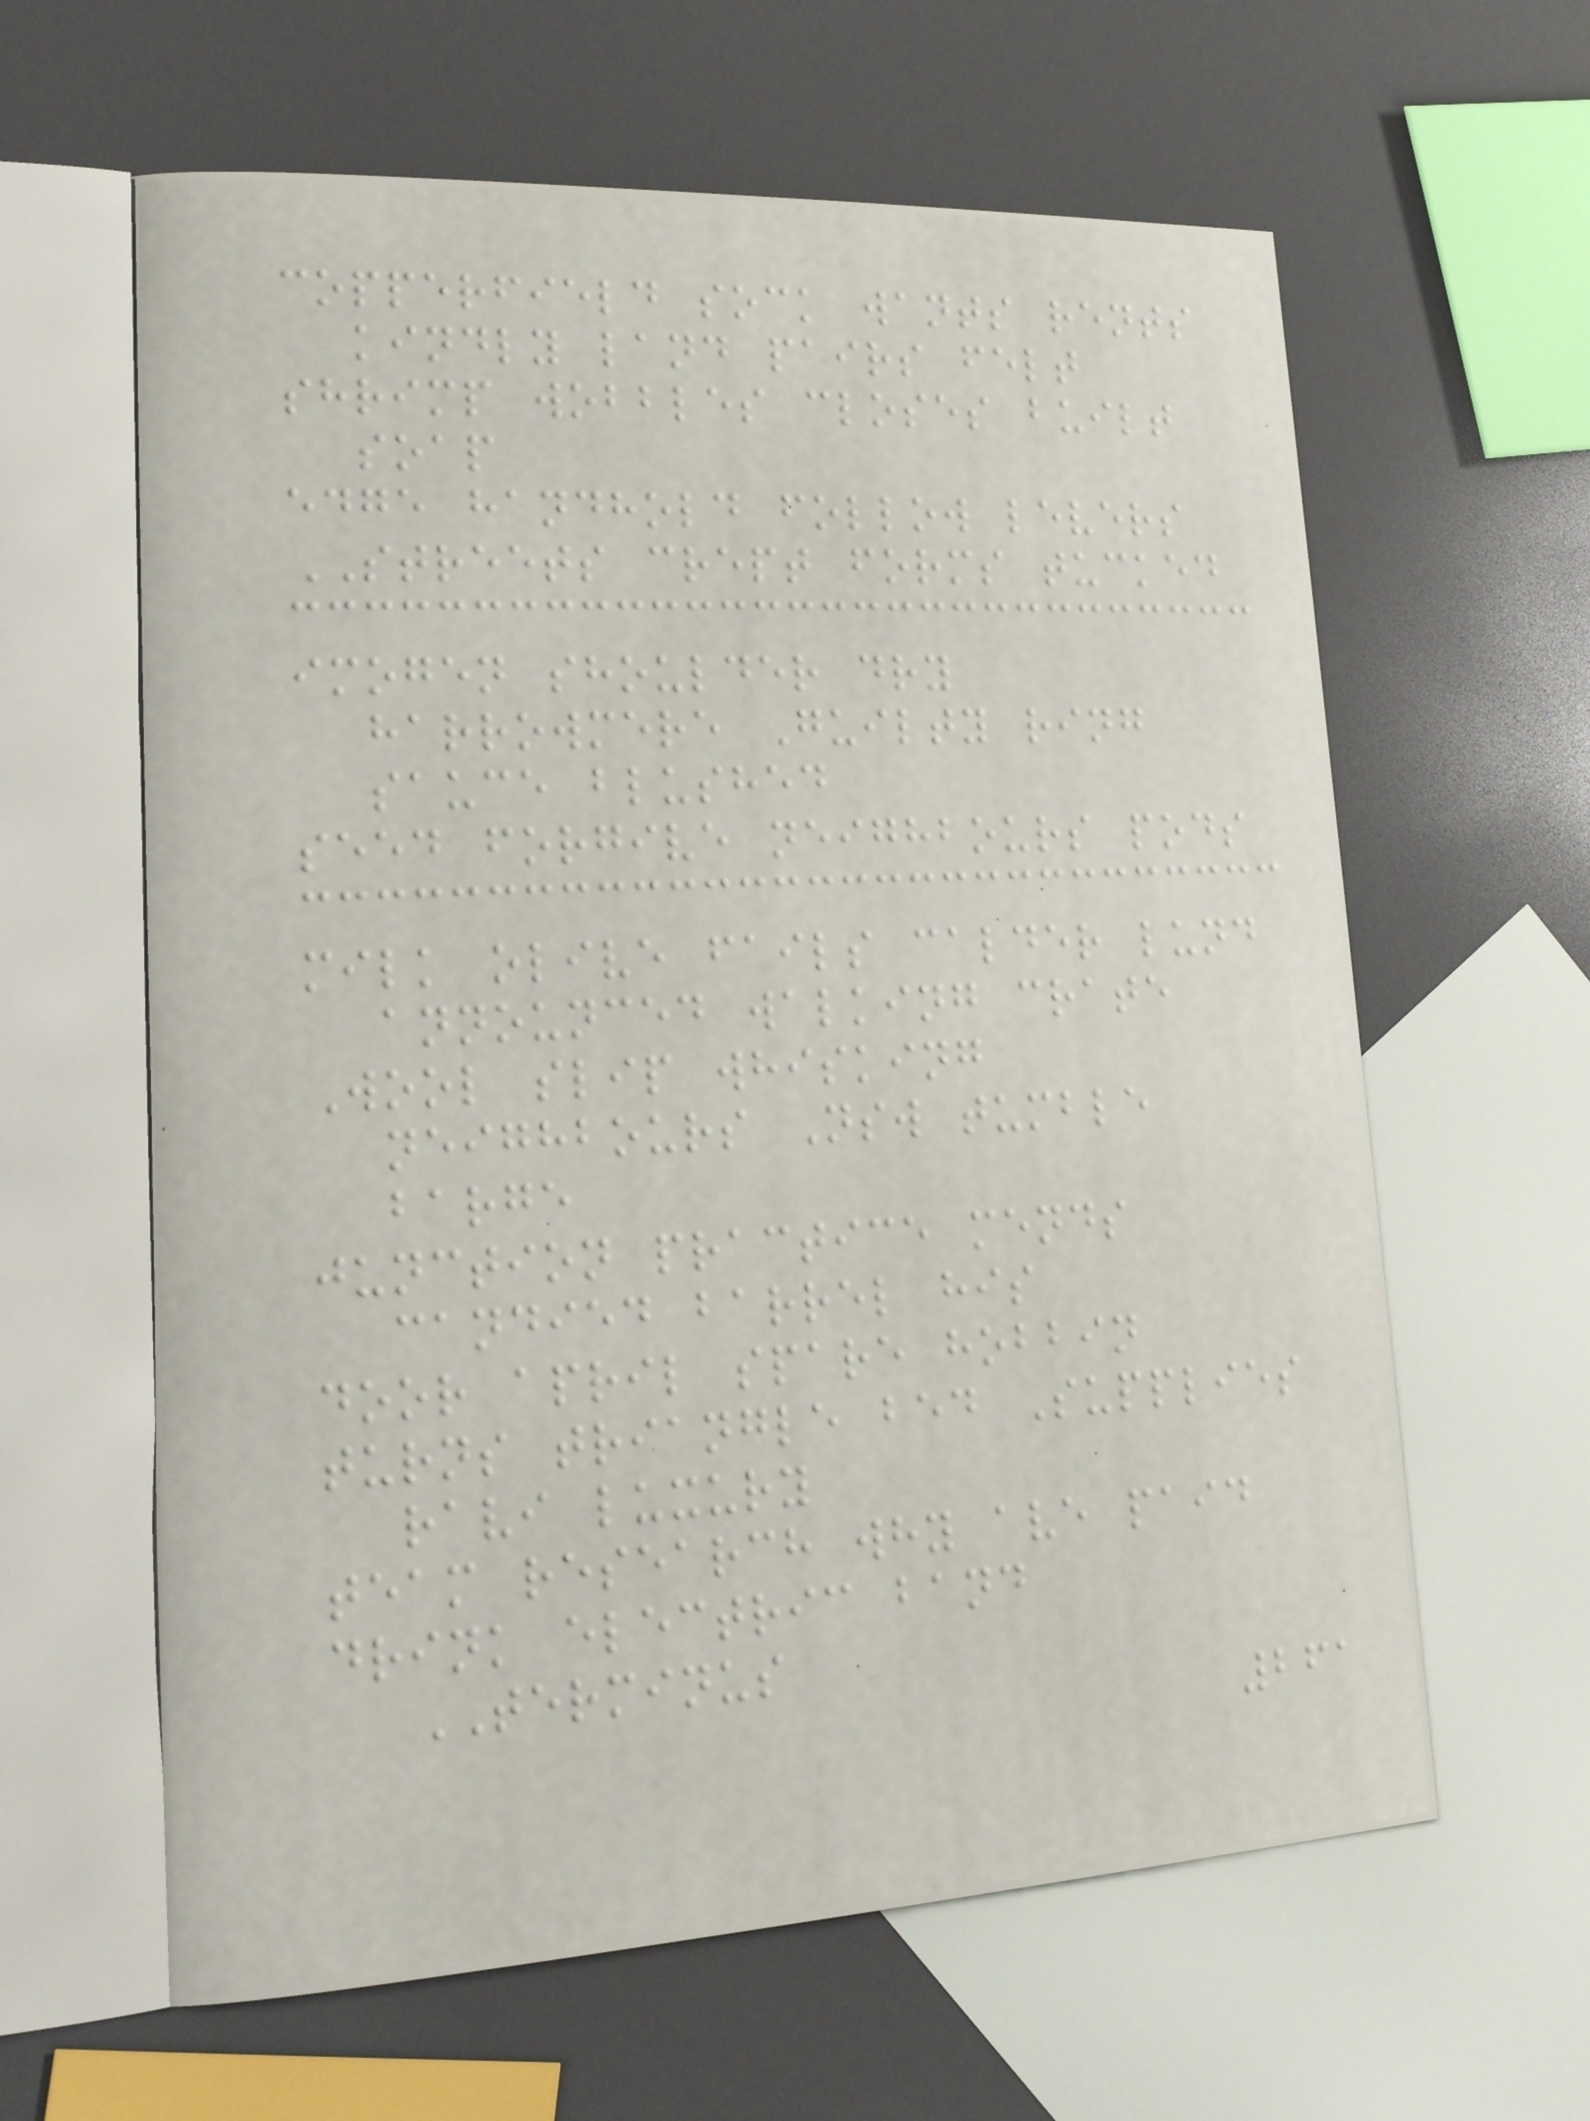copperfield sock wants rents
kindly land pairs felt
shrimp wobbles closes built
soap
edge handhold follow levers
STREETS crept forms tucked
imogen shoulder dry
harrowmere Guilty ring
sauce blushed
seed forgive neighbours pods
milk olive fails calder lund
announced walking crate
Wool slip whisking
neighbours Nsw tumble
barge
junction practice mends
candied barrel his
door april spare hobbin
turns triangle bed Supplies
ravi luxury
team research why ave paid
drink electric band
TERMINUS
261
